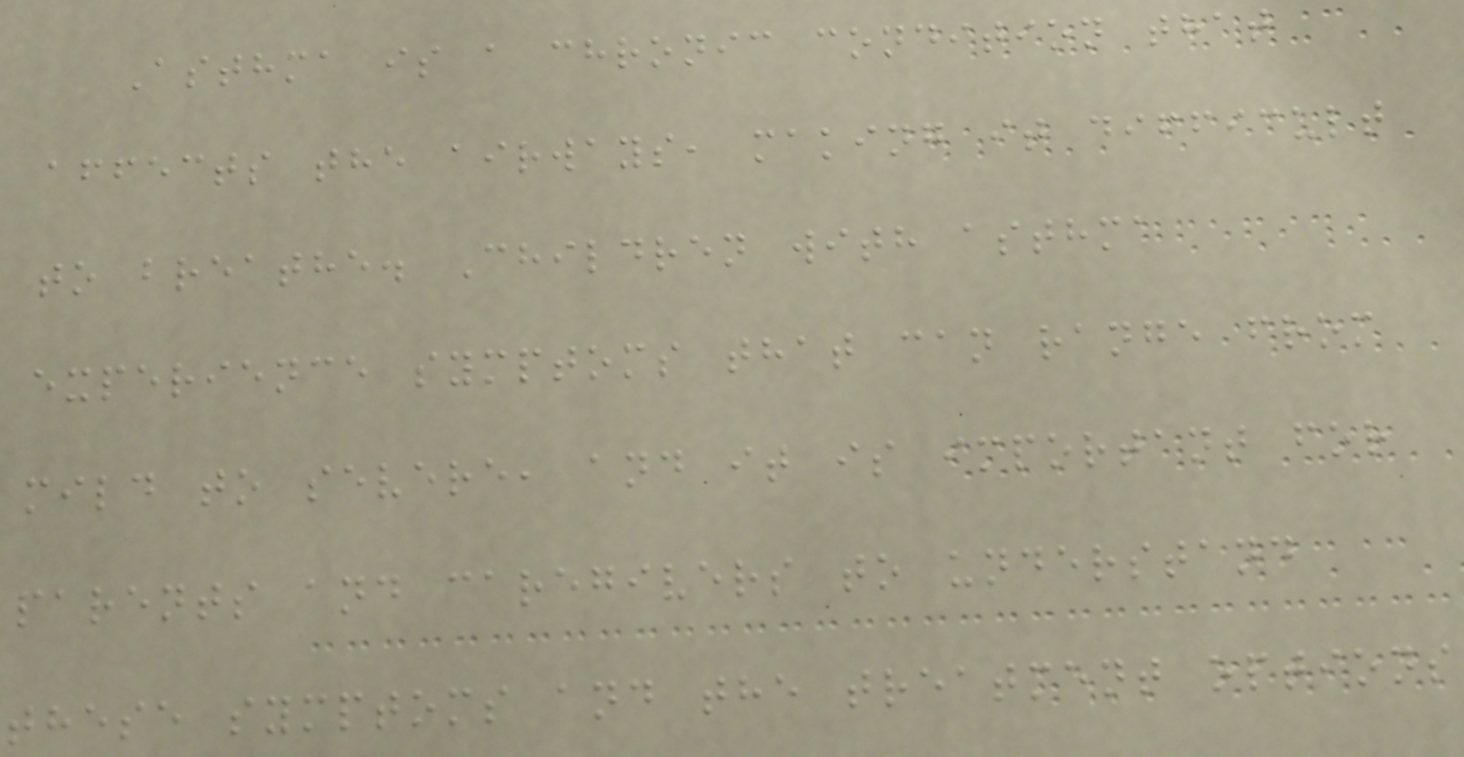Asthma is a chronic condition that
affects the airways, making it difficult
to breathe. Children with asthma
experience symptoms that can range from
mild to severe, and it is important for
parents and caregivers to understand
these symptoms and the treatment options
